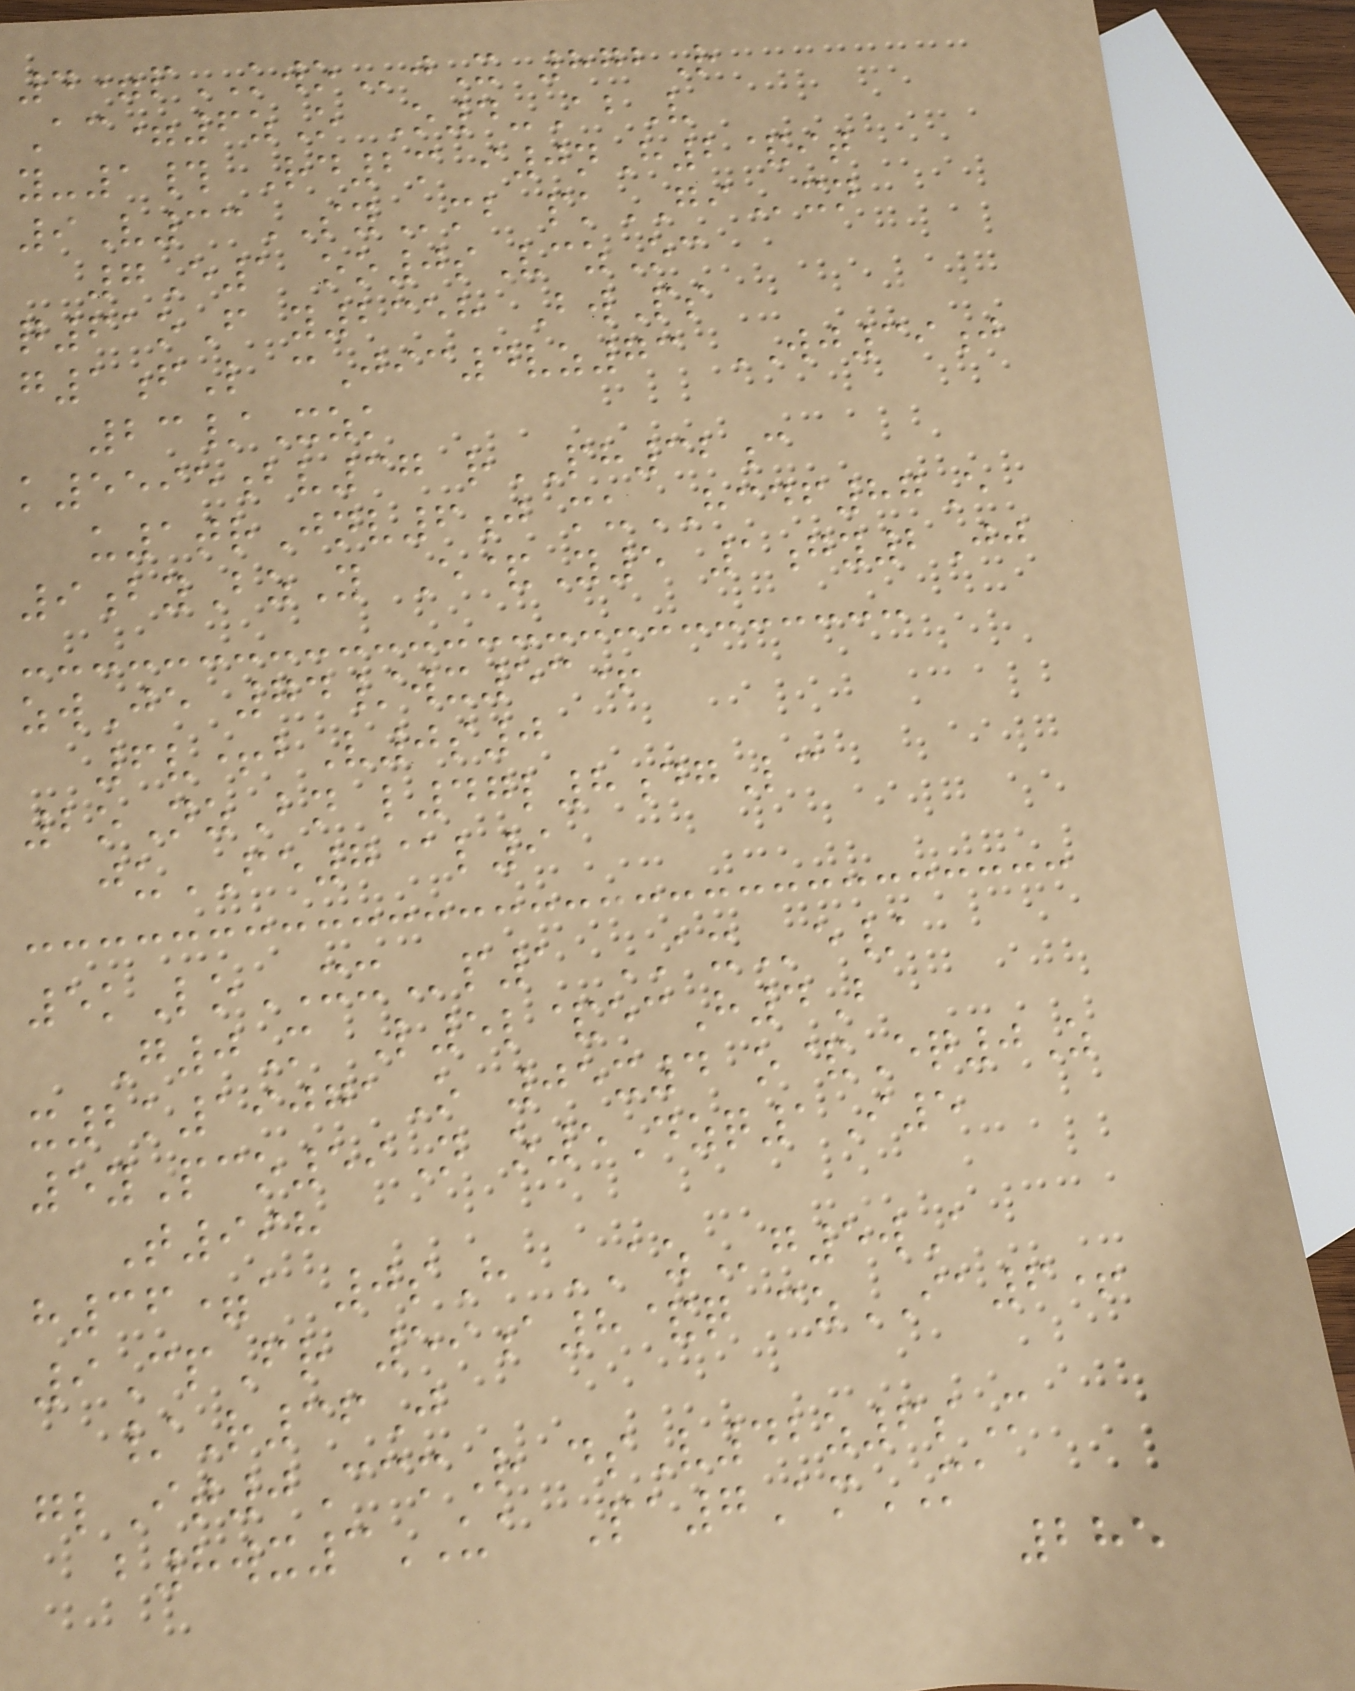4=pKWOjX 872R
Ac=6zO O4-AbV
y-1# Rd2m i0nH2&it
9V33SYmb pkGIxn
7E1 oo0sVczOc
q61oF y2358 BwPs
g1fL cJic4vz73 WJ39j
23/Xzk
k5595bv37 rPH32c
u1trJnv6j muHCDF87E
9byBzY E&Y5 1gy2Jj
zwJe 74/wx53+
6v+bV0s0
2oNzBn l47l8dgLc
juFE7@l9
5kLoXXp1 AXe/
G0M L5l&ecH4B
x2k19071O 05x4 o&Eq0Z
5yPco59N o5Dzq1I5
T998
h36=a 0sH AZg5wA
9CpFr 59a8&q czIA6+
/R36J
glIt0CcmR dsV42z6sM
b8wx3UA Pa7AmMA
285
